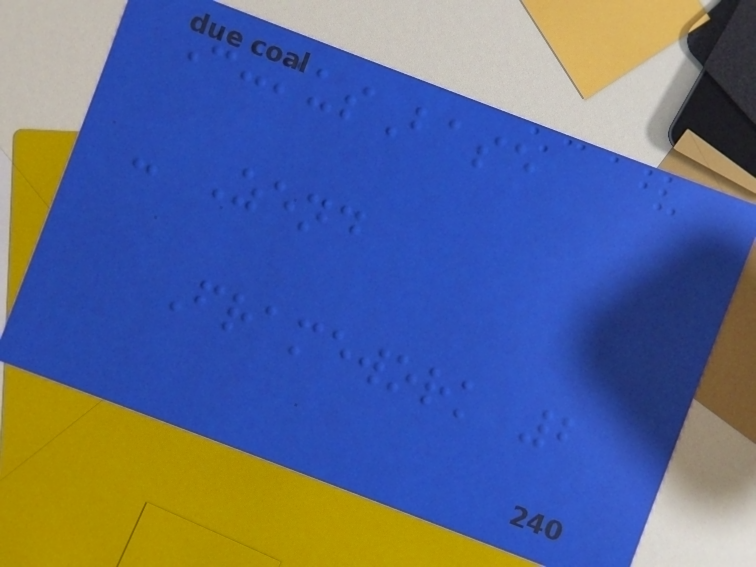HumusBase
- Zend
Framework 2
